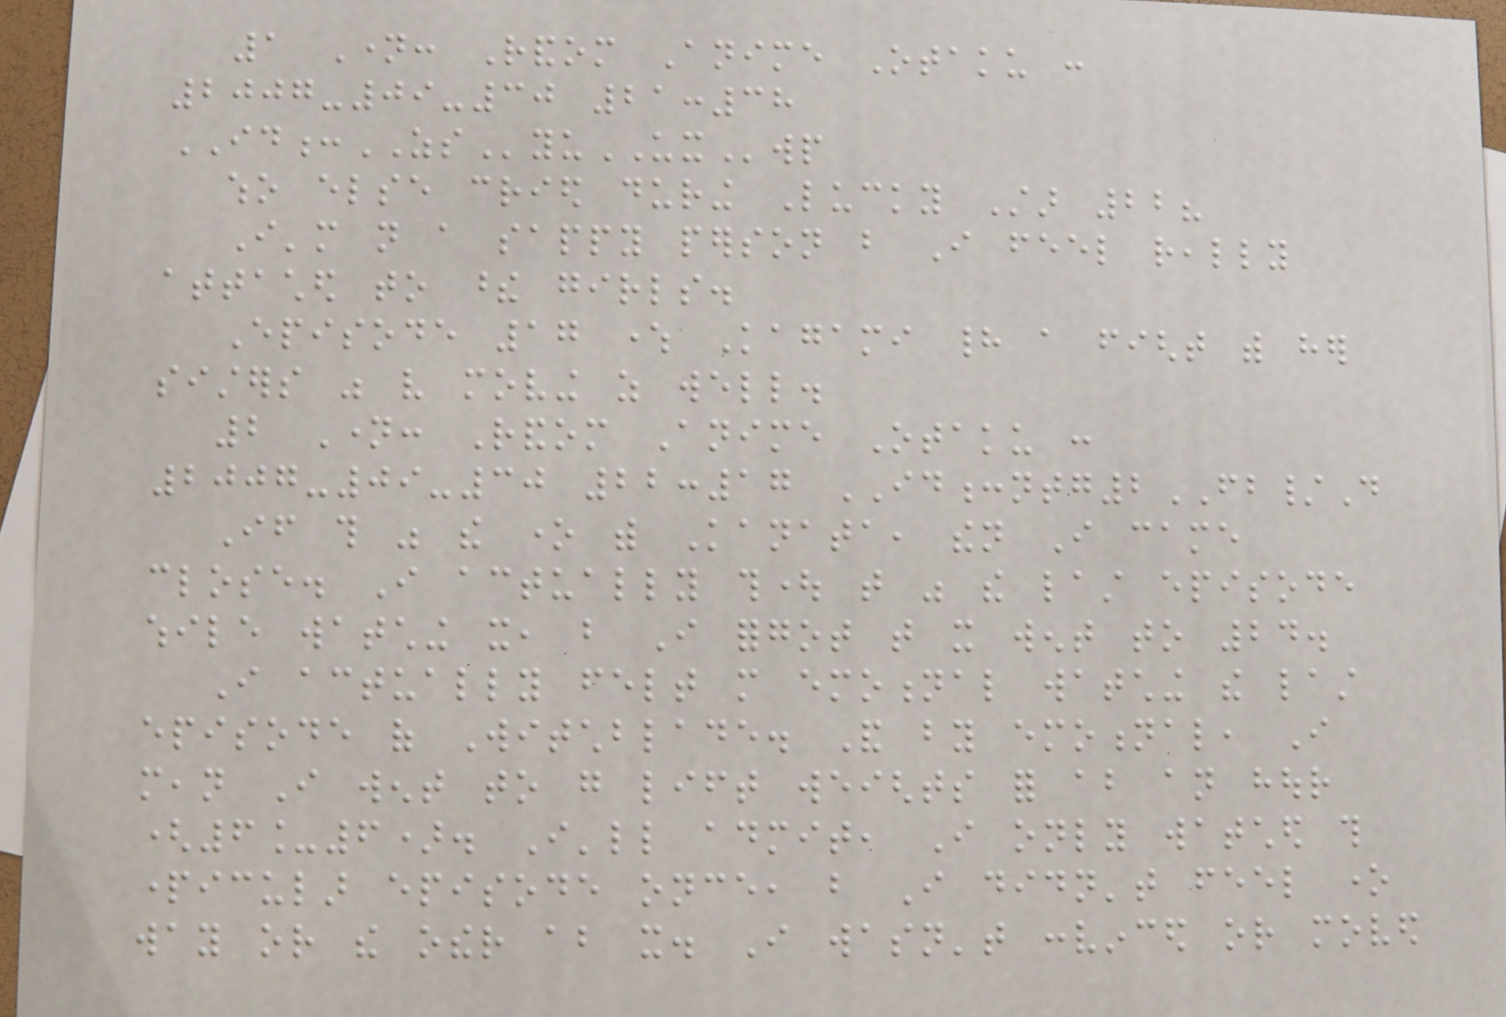1 Name: Random Anime Otaku :
2007-09-30 21:38
ID:ZSyuUXwp
who else cried during Lucky Star 22?
I'm not a sappy person but I feel really
attached to these girls.
Episode 17 where Kagami had a fight with her
sisters was very moving as well.
2 Name: Random Anime Otaku :
2007-09-30 22:17 ID:ntg2FB/D
If this was the one with Kanata, then I came
close. I actually thought that was the last episode
while watching it, but I forgot that it went to 24.
I actually felt more emotional watching the last
episode of Witchblade. And by emotional, I
mean I went to go lift weights for about an hour
(6_6). I'll admit, I only watched this
particular episode once, but I didn't feel one
way or the other about it. I wasn't convinced or moved
